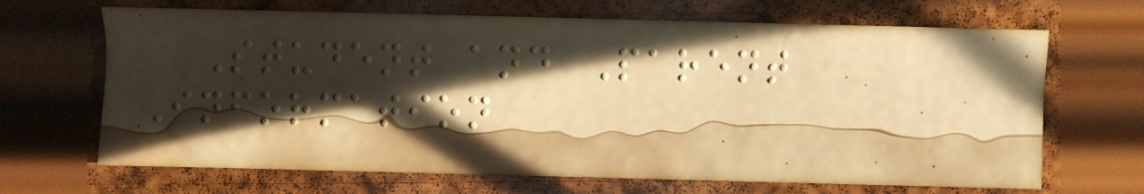Student and Parent
Information
